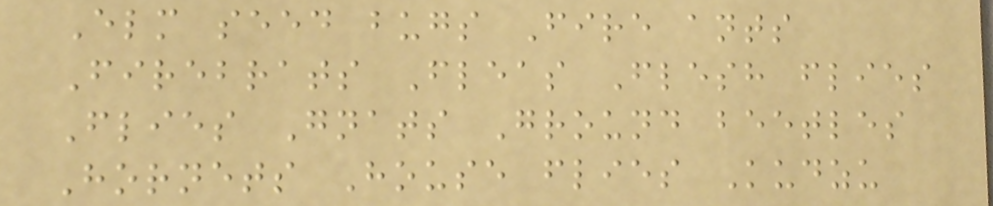Elm seed bugs Fire ants
Firebrats Fleas Flesh flies
Flies Gnats Ground beetles
Hornets House flies Kudzu
